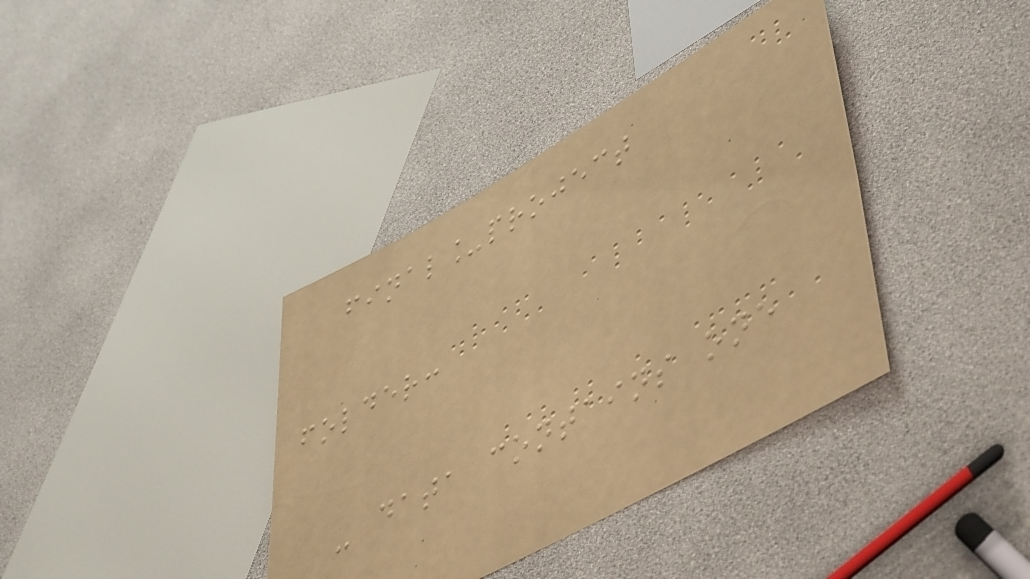final_project
folder:
- data contains one
